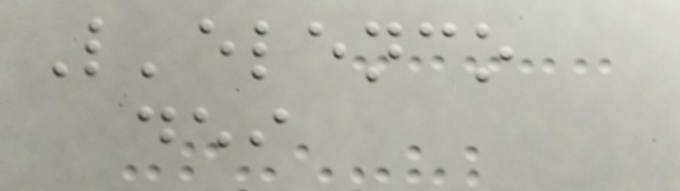L'elenco
dei
